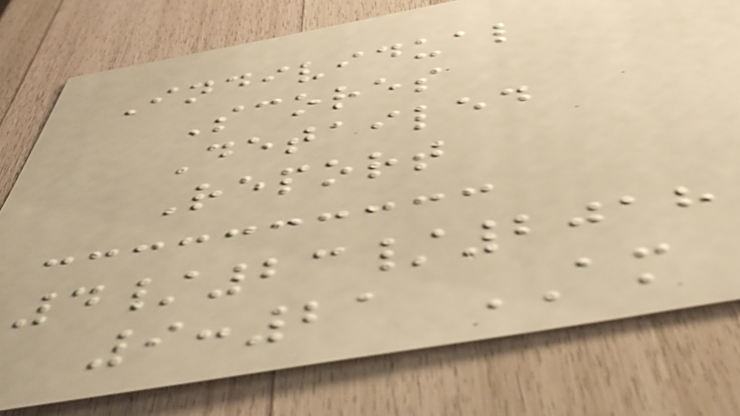Individual
Scores
Detailed
Report
4/23/2018
9:21 AM
